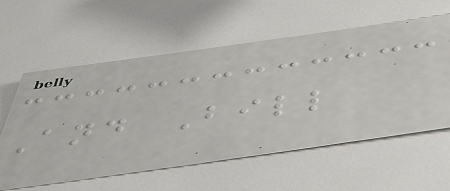And Bill
